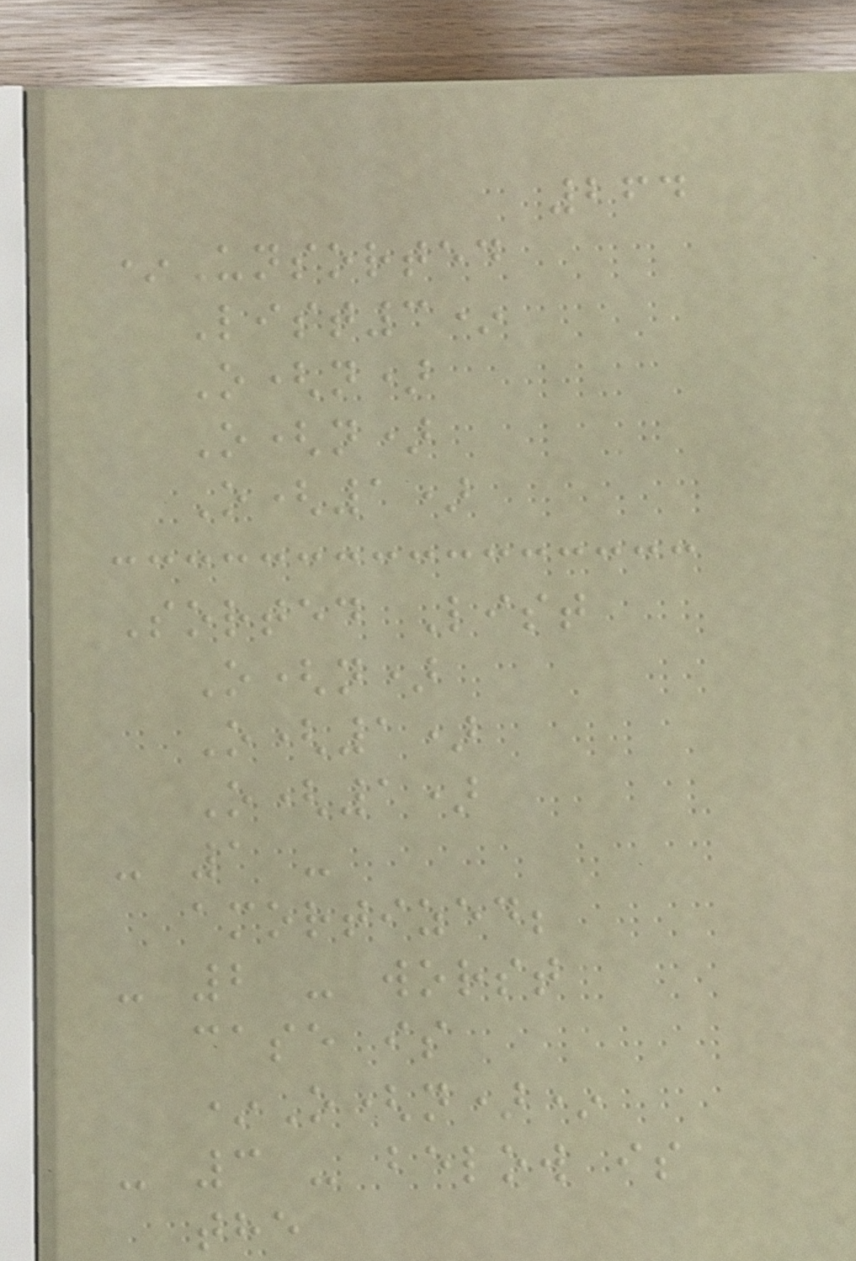264
*Unsorted
List3*
O(n)
O(n)
O(1)
Sorted List
O(n)
O(1)
O(1)
- 1 -
amortized;
- 2 - worst
case is
*O(n)*
- 3 - below is
the
